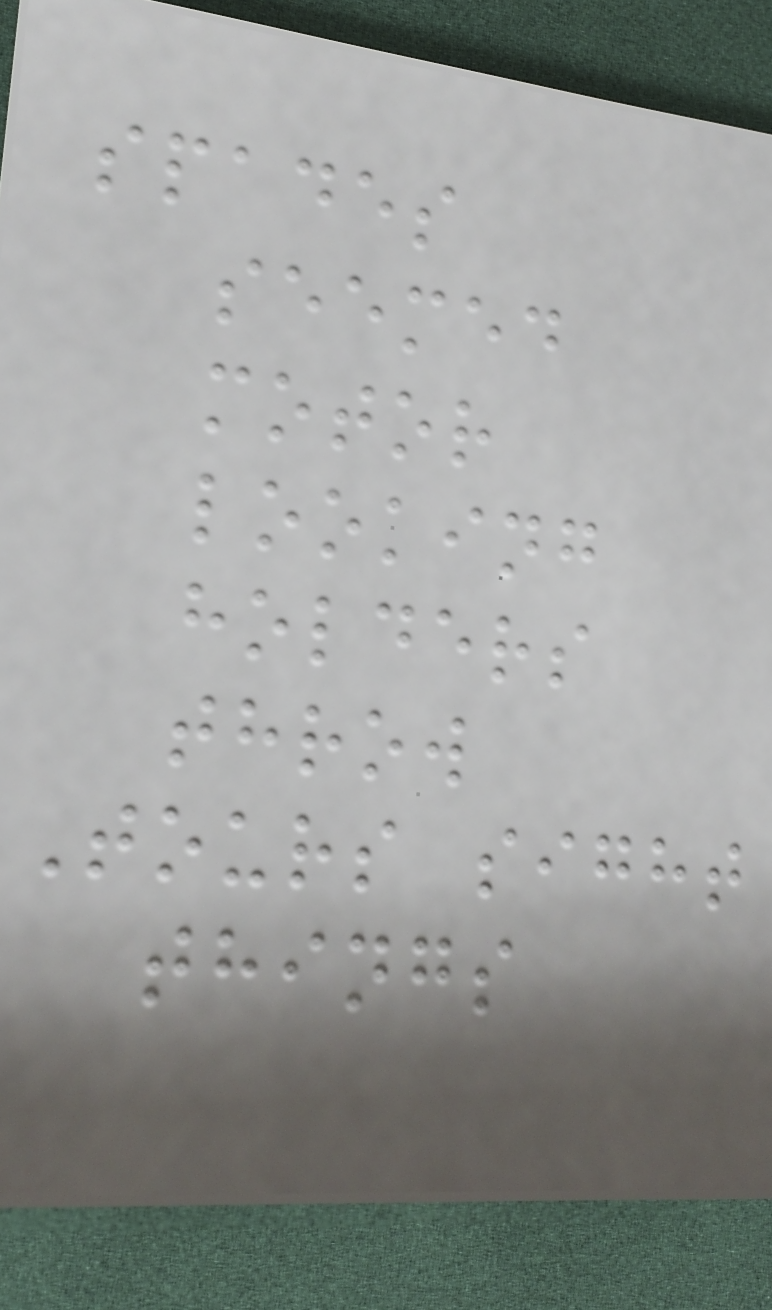spades
seemed
motor
looking
holders
throw
Tours sight
things
